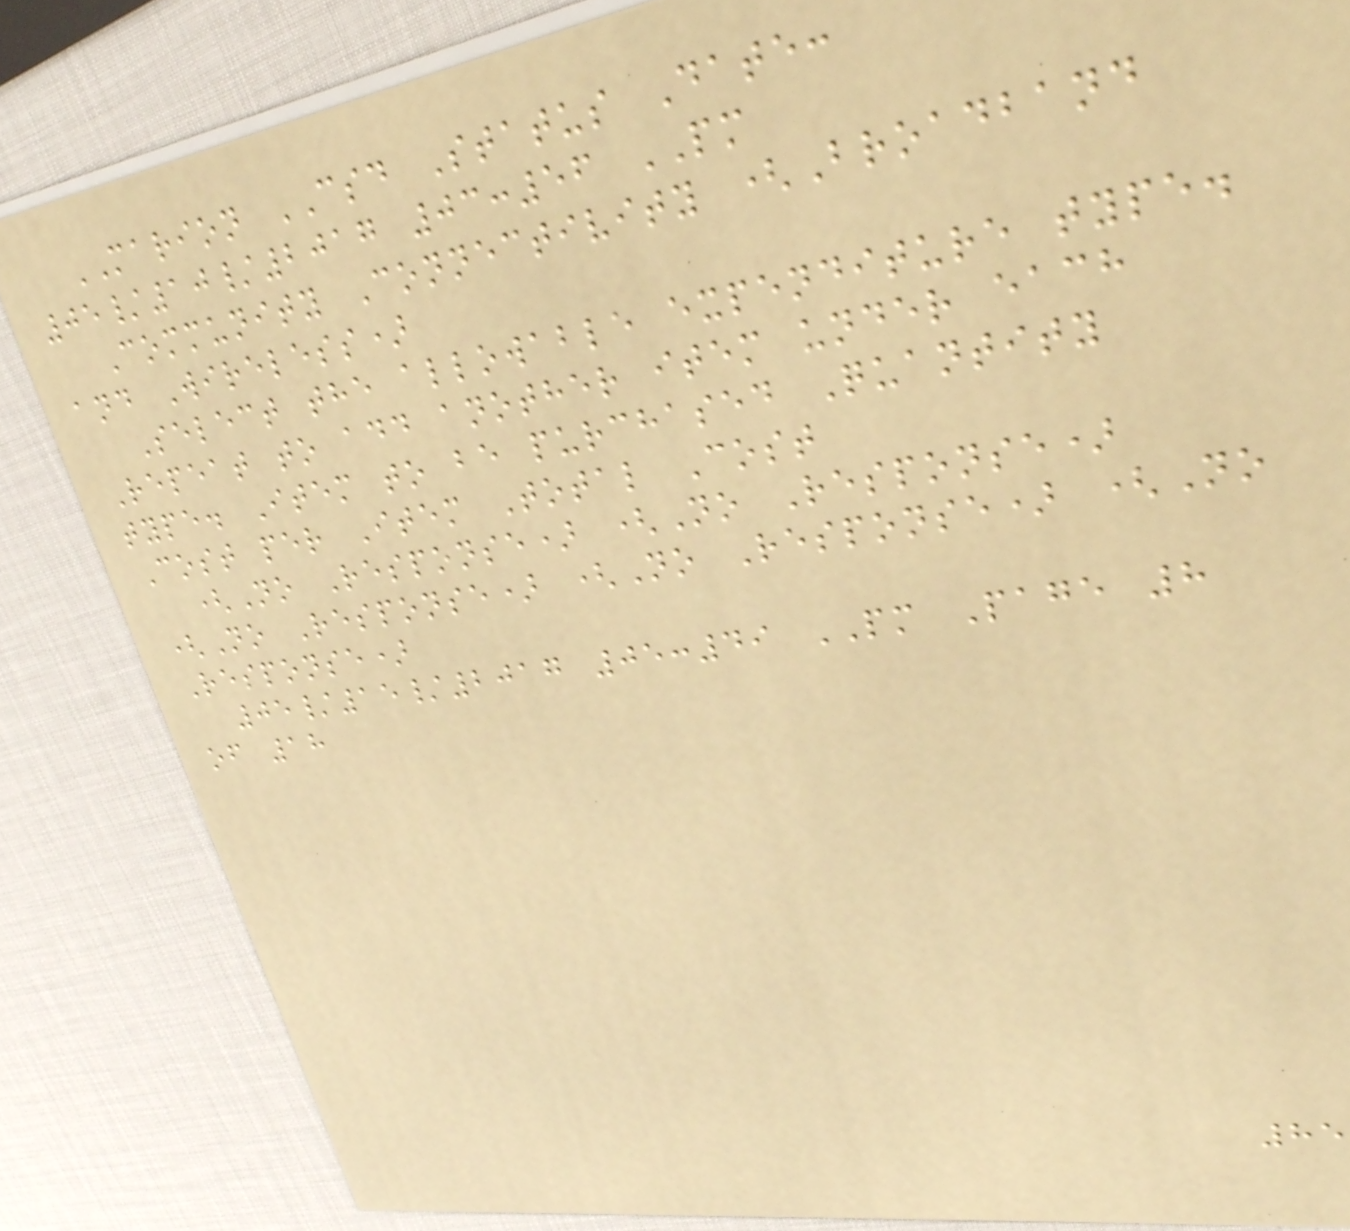MARION CSD Status Date:
05/10/2017 03:56 PM
Community Connectivity (Broadband
and Wireless)
Select the allowable expenditure type.
Repeat to add another item under each
type. Item to be purchased Quantity
Cost per Item Total Cost
(No Response) (No Response)
(No Response) (No Response) (No
Response)
05/15/2017 05:49 PM Page 8
of 18
85
